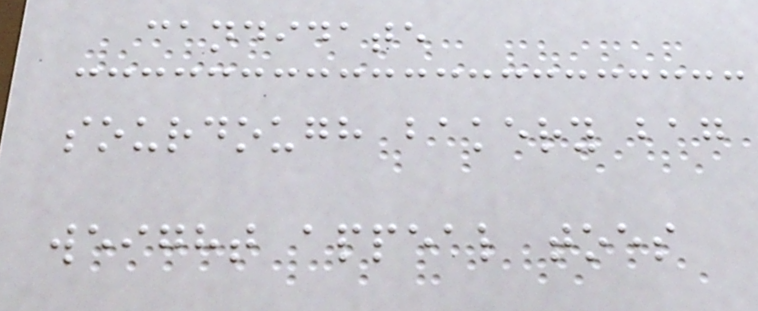candidate
sourdough bakery bag
weight appeal toes
